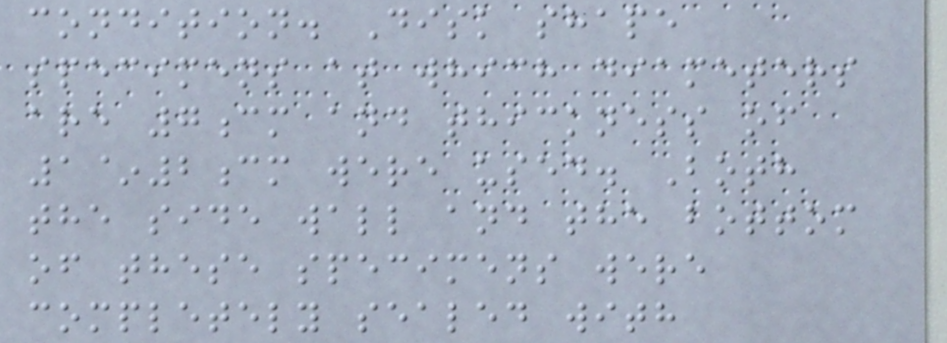condition. Disk shape
specimens at which diameters
are 7cm and thickness of
1~2cm were used. Both
the side wall and the bottom
of these specimens were
completely sealed with
